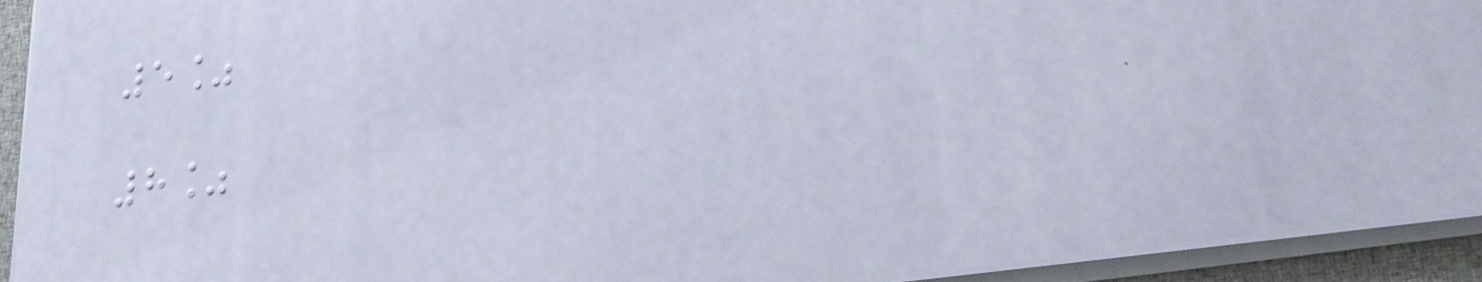5%
8%
